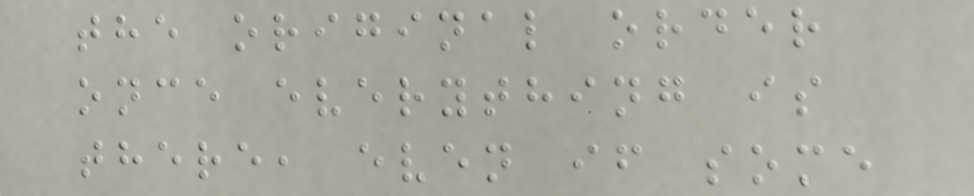the original order
once everything is
there, even if some
